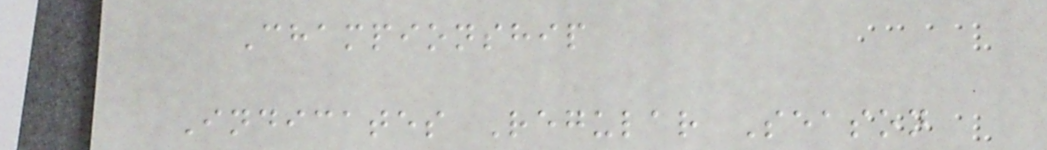Championship
Indicates Regular Season
